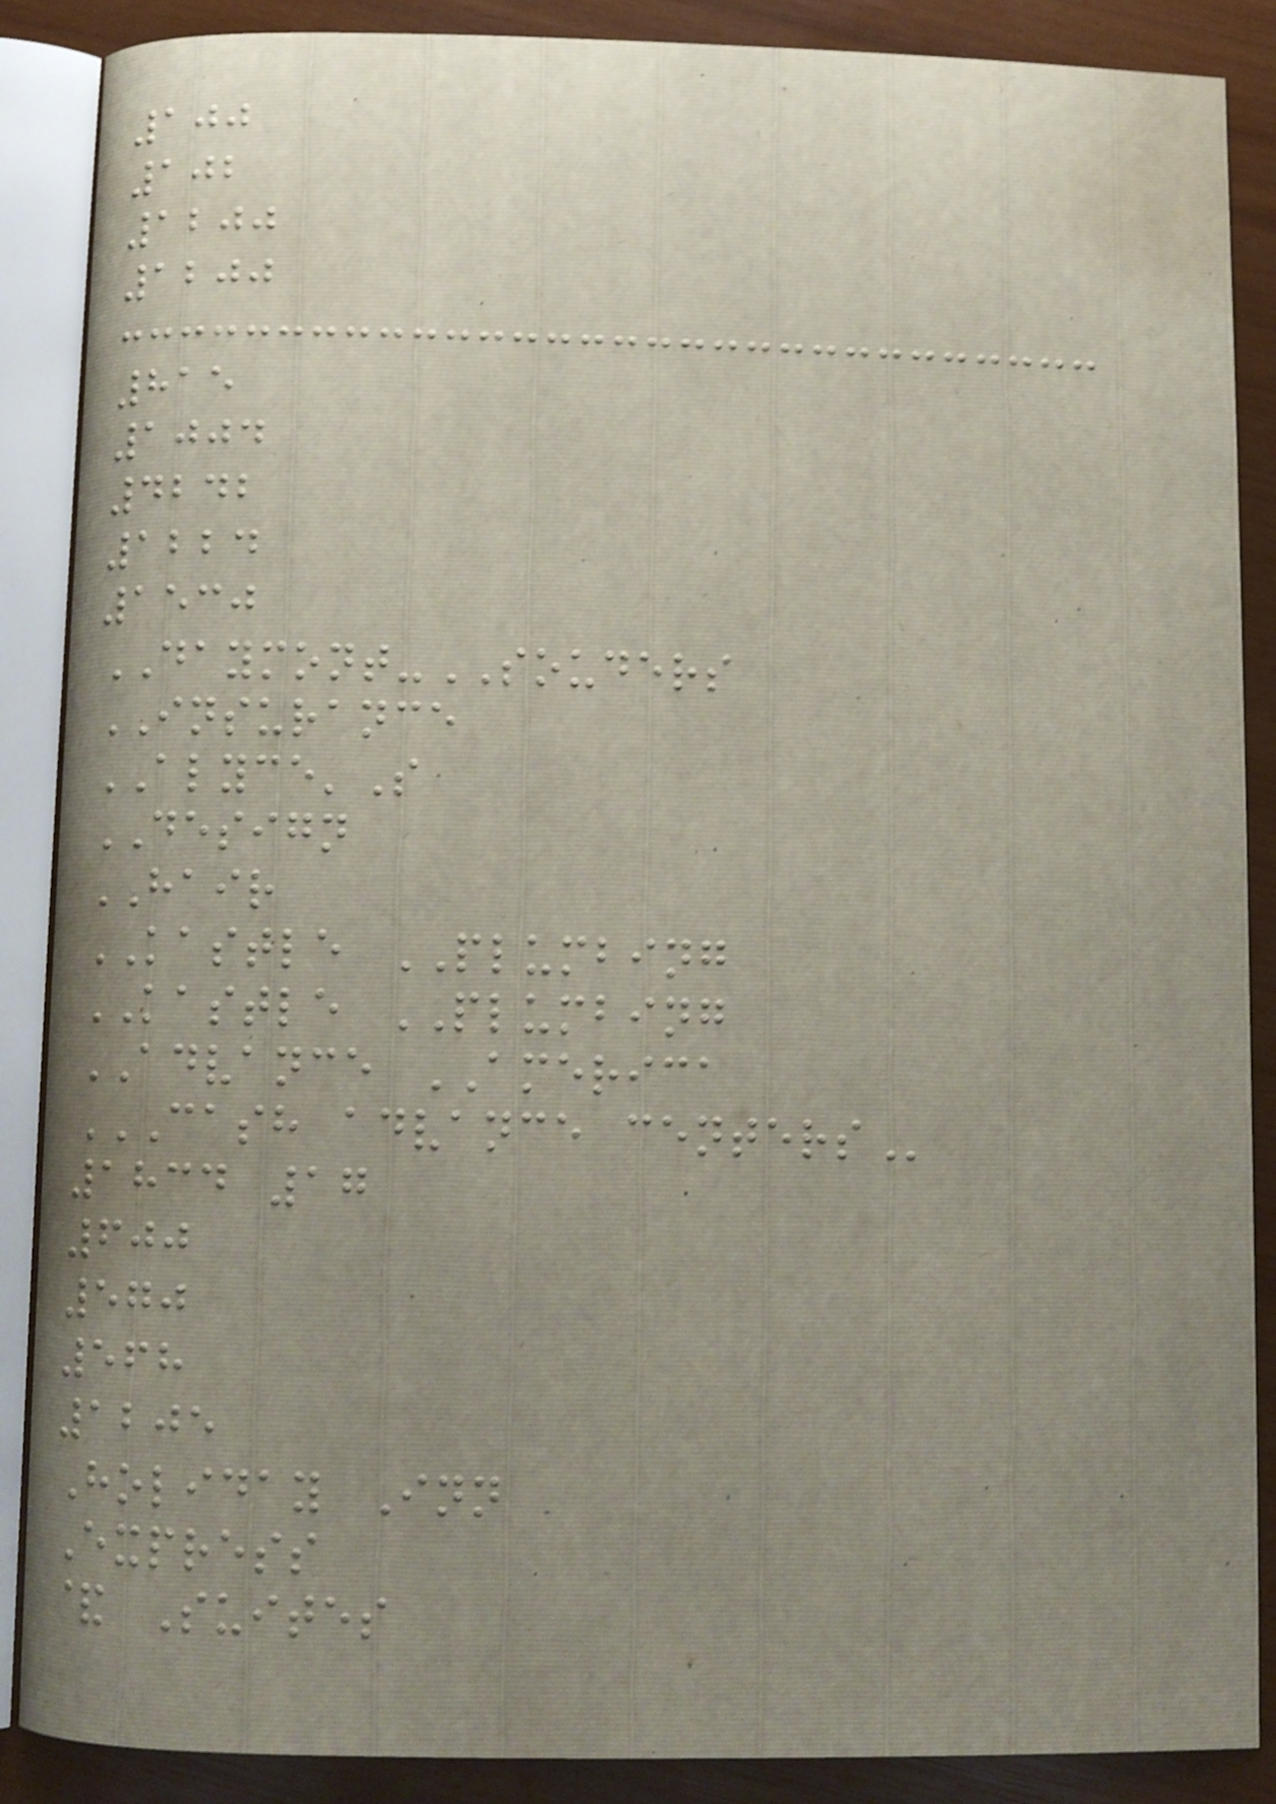100
102
1200
1200
815
1004
4242
1224
1530
DAYMONT-SOUDERS
INSURANCE
ALYCE'S
DESIGN
HAIR
KASTLE PLUMBING
KASTLE PLUMBING
ADVANCE AMERICA
CASH ADVANCE CENTERS
1834 17
600
570
568
1205
Holiday Inn
Express
& Suites
